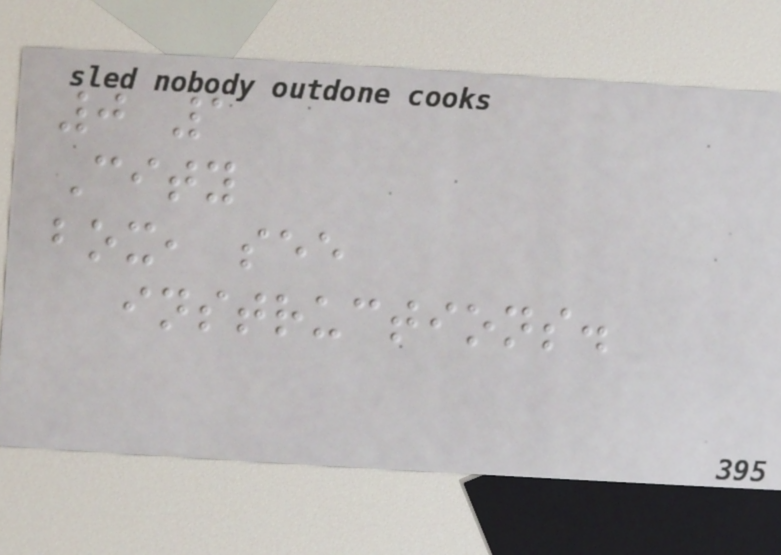0 1
City
box, see
instructions.
